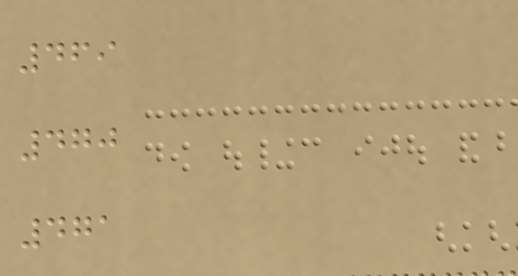469
470
471
